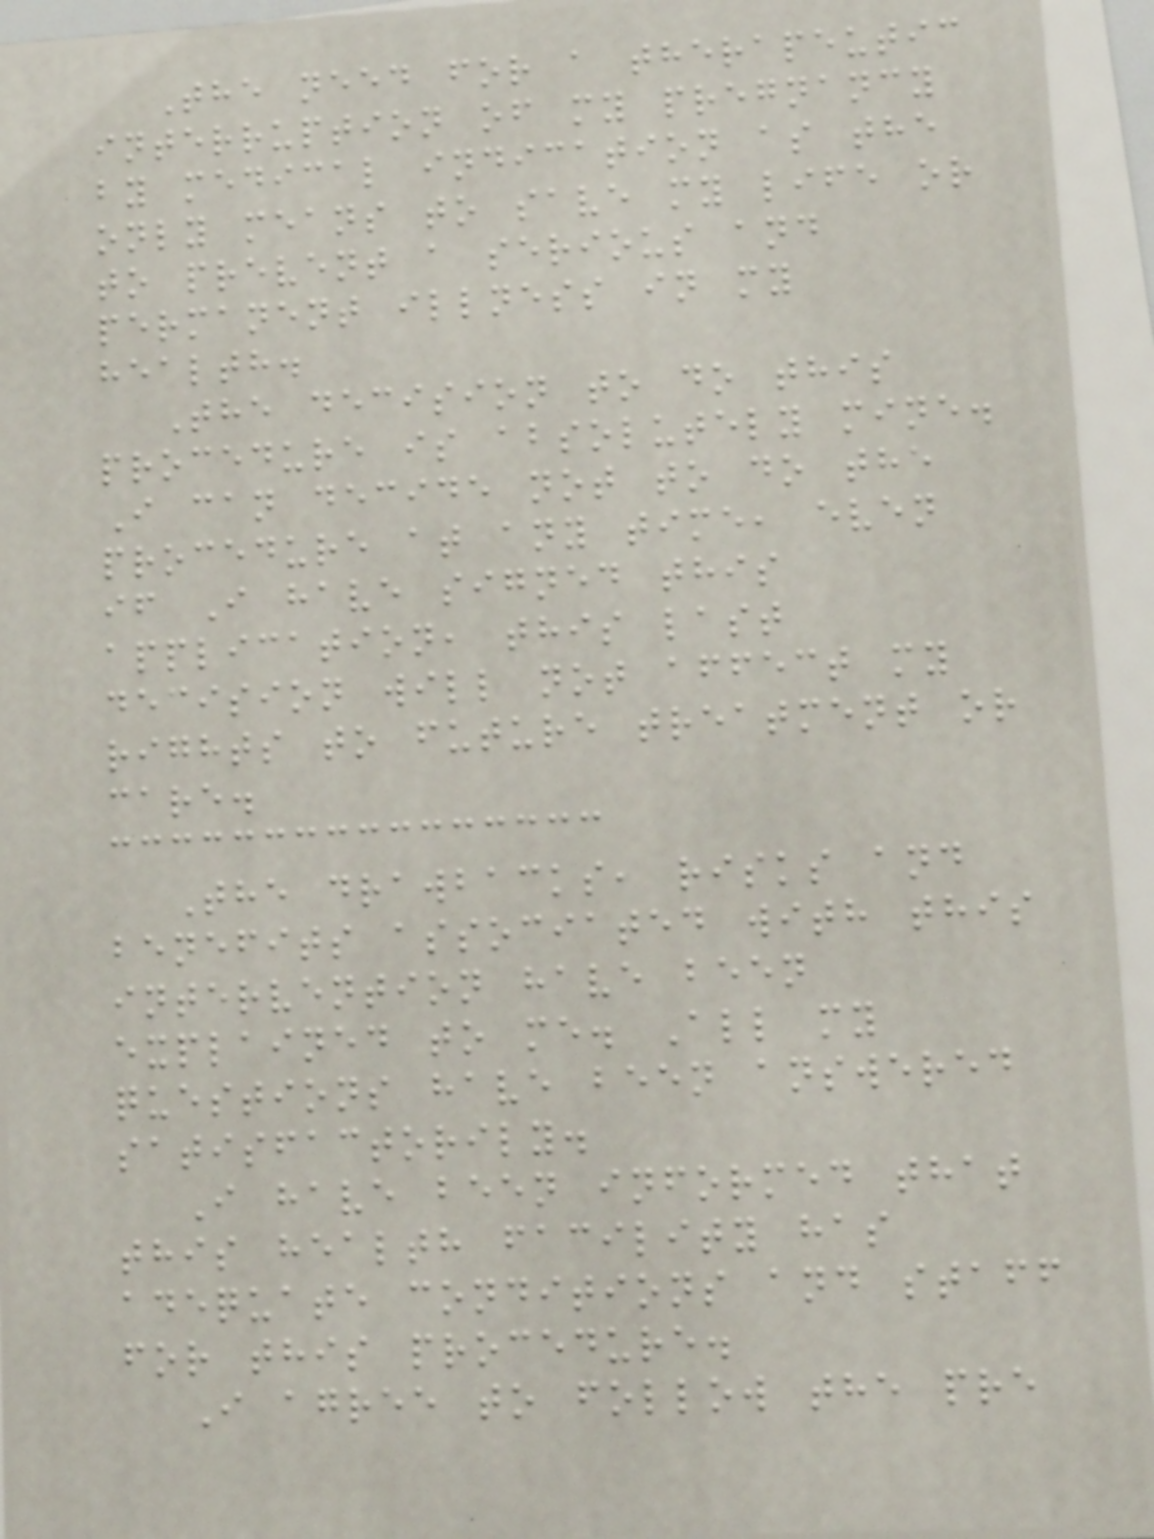The need for a therapeutic
interruption of my pregnancy
by medical indication as the
only means to save my life or
to prevent a serious and
permanent illness in my
health.
The decision to do this
procedure is absolutely mine.
I can decide not to do the
procedure at any time, even
if I have signed this
application, this last
decision will not affect my
rights to future treatment or
care.
The drawbacks, risks and
benefits associated with this
intervention have been
explained to me. All my
questions have been answered
satisfactorily.
I have been informed that
this health facility has
adequate conditions and staff
for this procedure.
I agree to follow the pre
